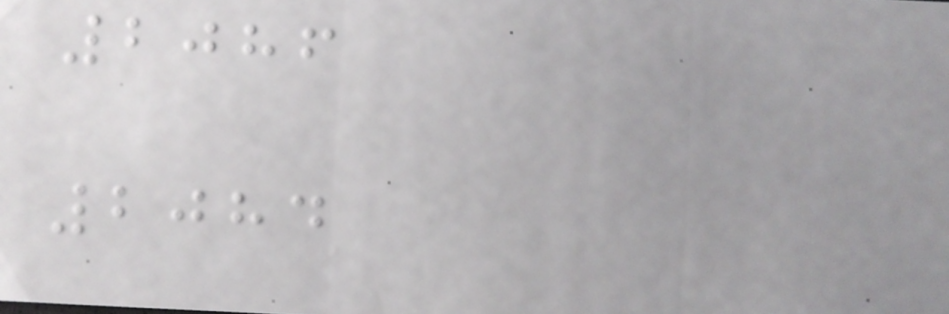2086
2084
